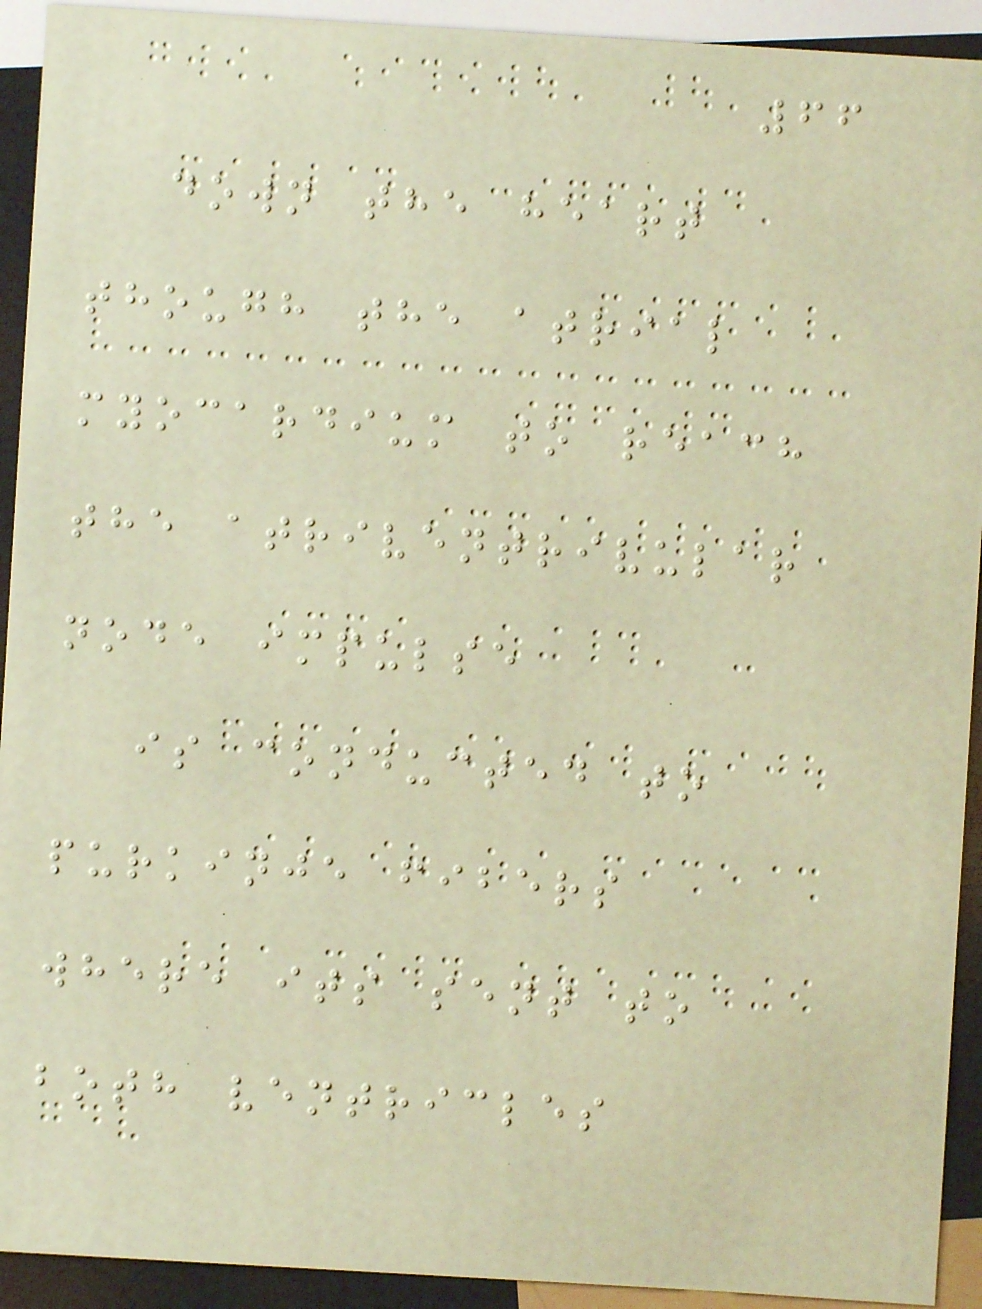66
down the heart
though the atrial
myocardium to reach
the atriventrivular
node impulse
is conducted to
purkinje fibers
where its sent to
both ventricles
